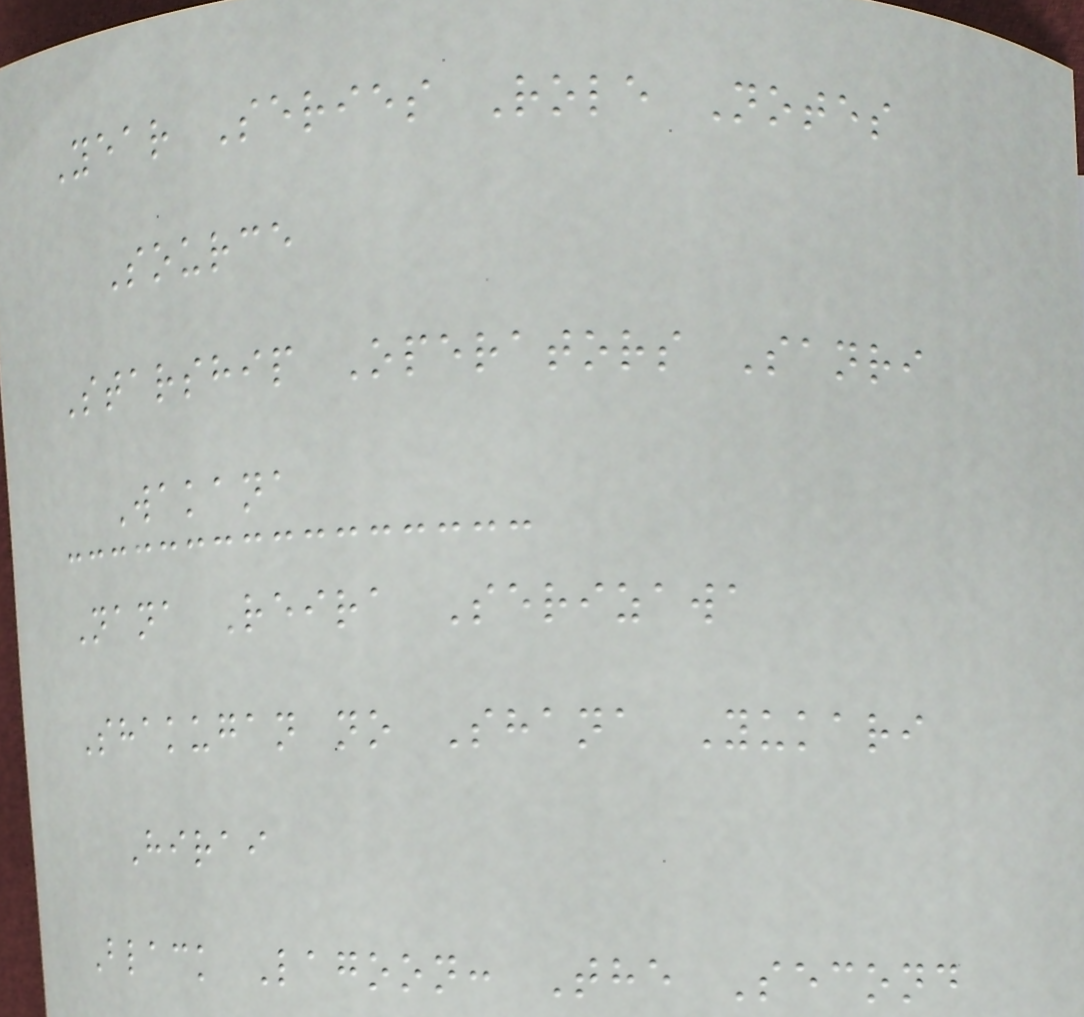Year Series Role Notes
Source
Starship Operators Sanri
Wakana
Nana Reira Serizawa
Shakugan no Shana Yukari
Hirai
Black Lagoon: The Second
